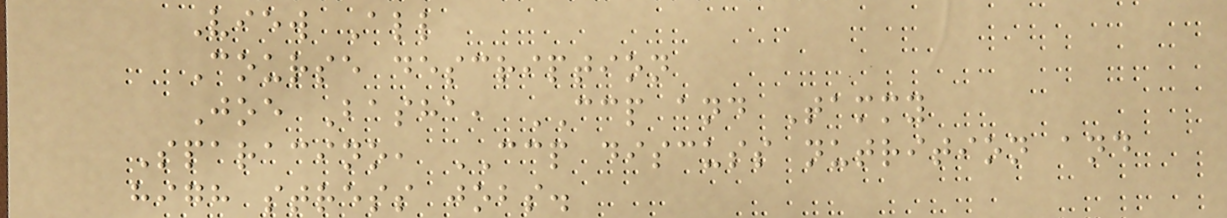View All
Course description
Joe Basha, CCP and Tammy
Sparacino, CCP discuss nutrition and
high stress jobs.
